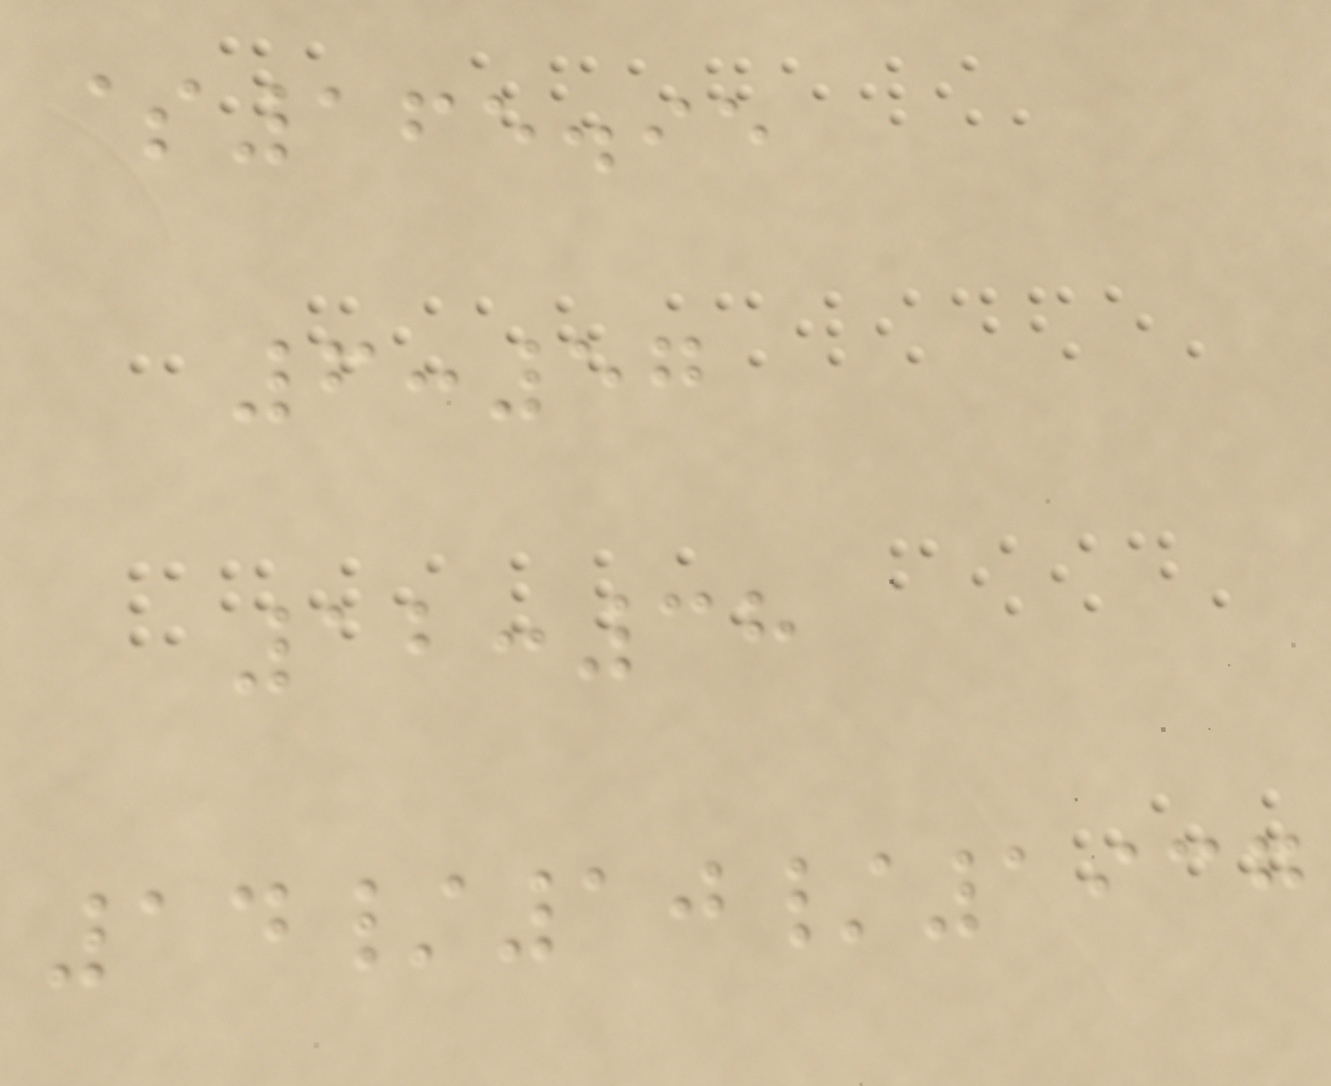$165.95
6:57
12:38
14/10/1937
